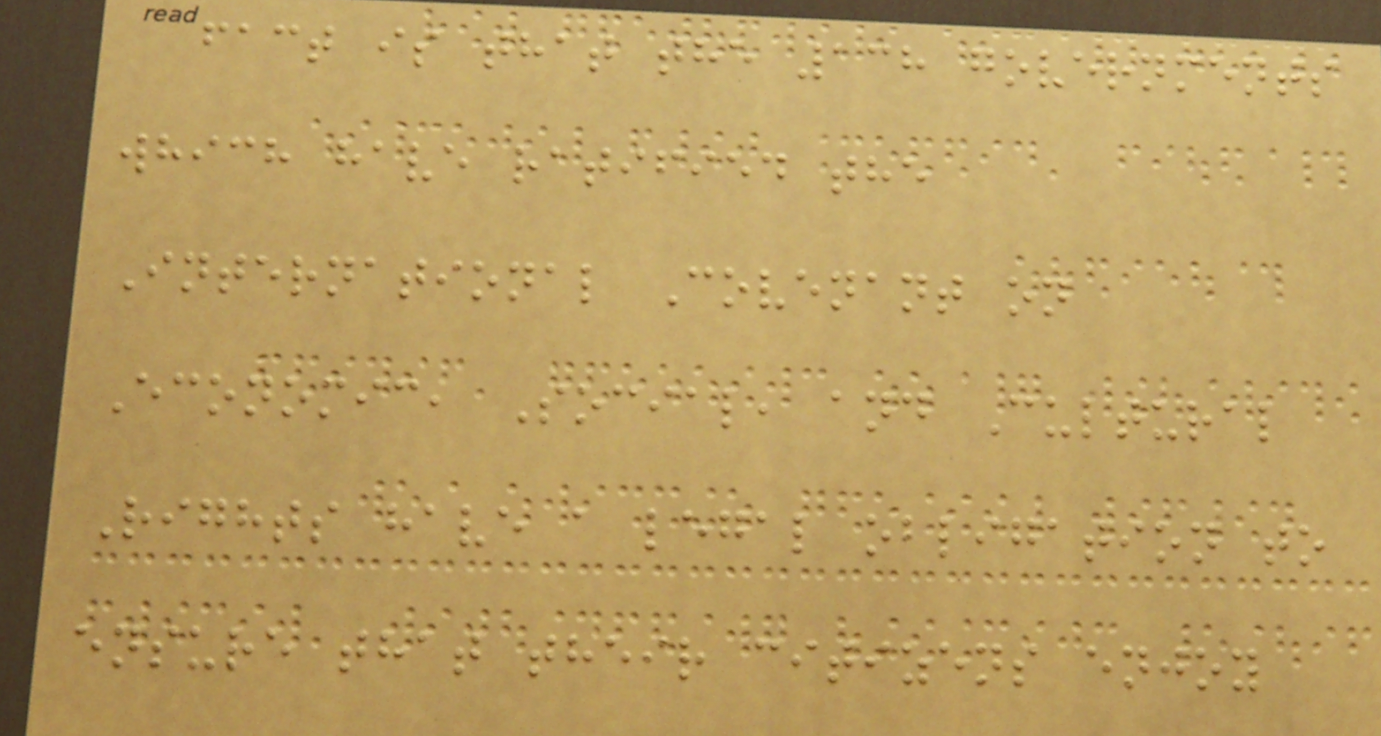fact is that the 138 governments
which have ratified the
International Covenant on
Economic, Social, and Cultural
Rights have a legal obligation to
ensure that their citizens enjoy
